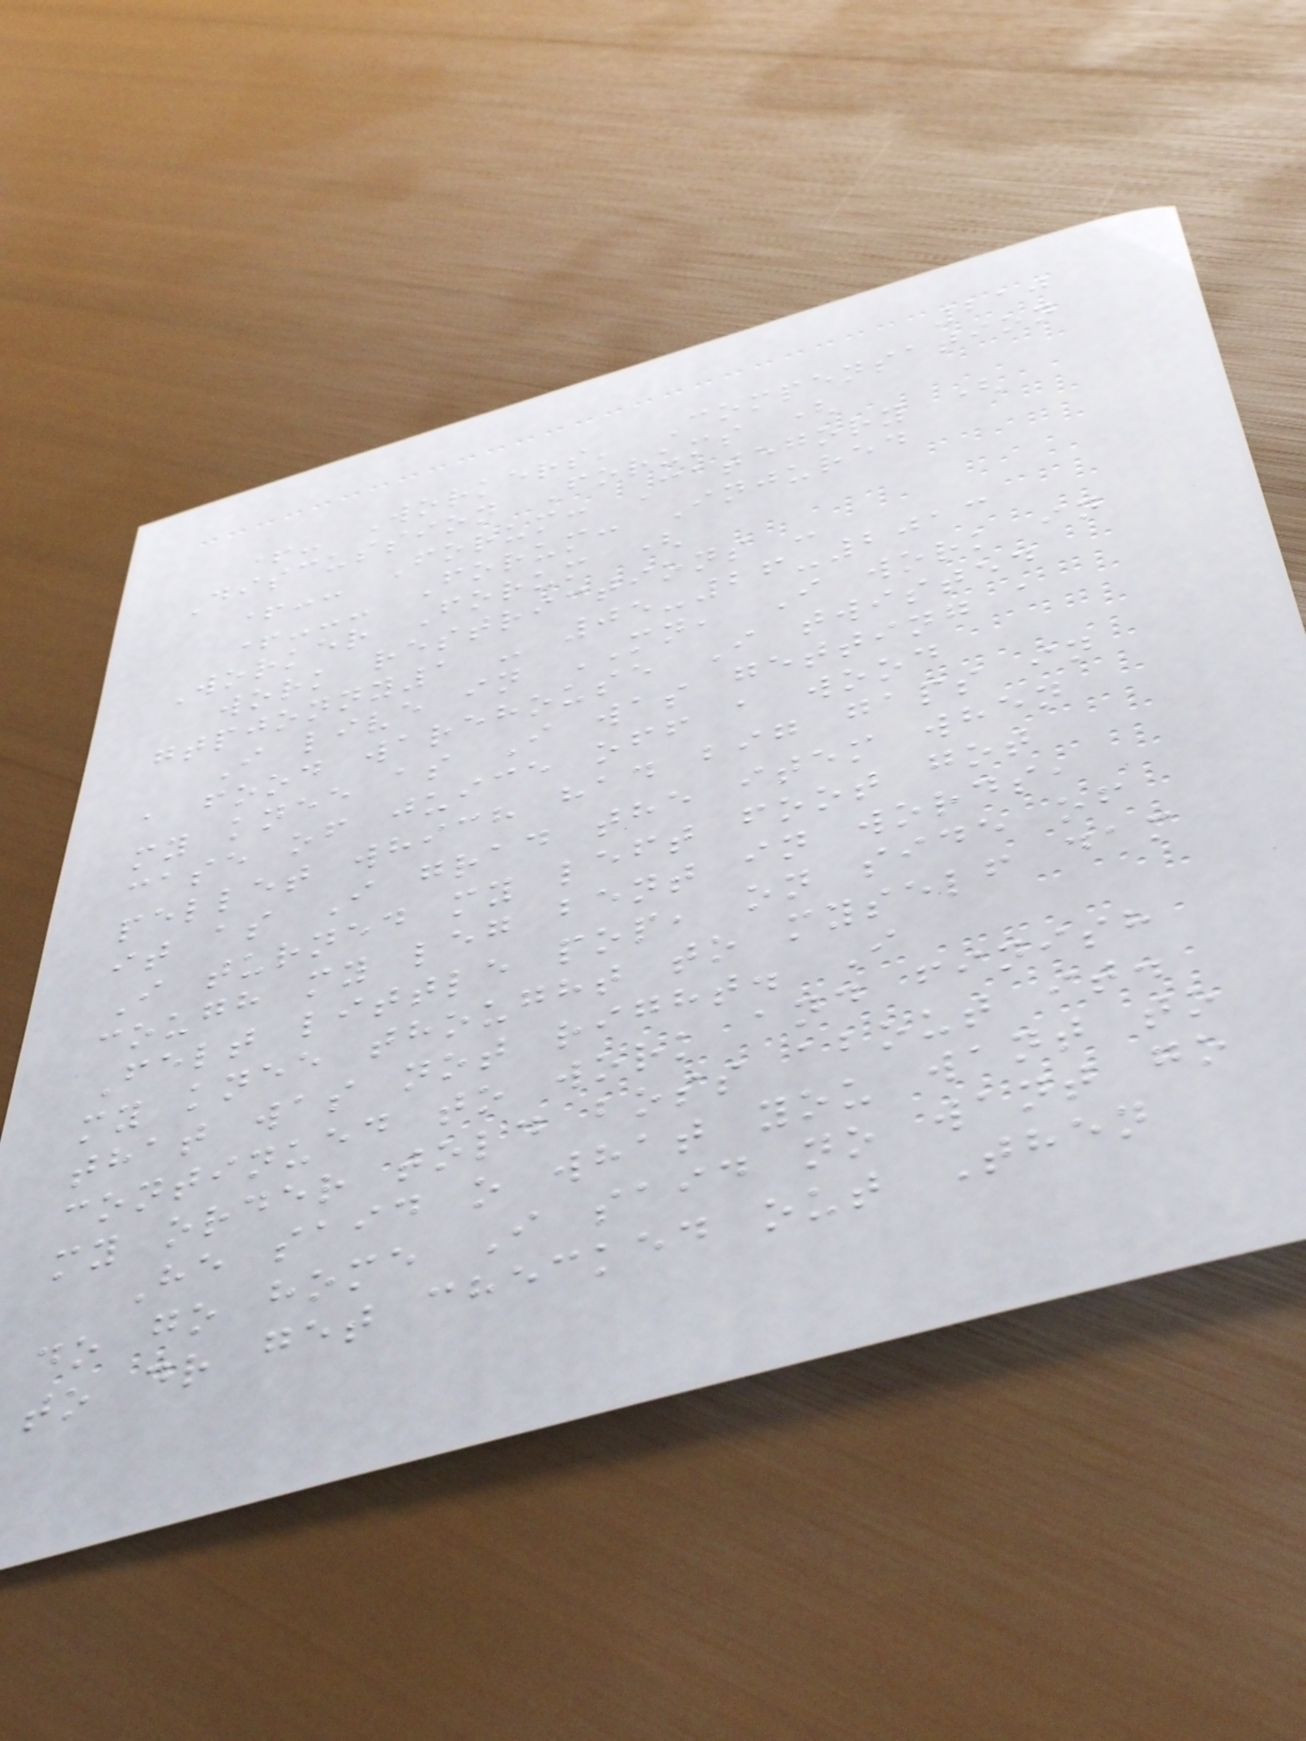210
+- Workers' Compensation
Discussion Forums (
+-- Forum: Category (
+--- Forum: Injured
Worker Forum (
work restrictions -
gtpjonny1 - 05-26-2013
I live in MN, I work in
a food warehouse I twisted
my knee as I was getting a
case of juice off a wood
pellet which had big gaps in
it as I grad the item when
I turned my left foot got
cough my leg bent in words,
Felt little pop, on side of
my knee thought to myself dam
that was not right. I
continued to work and finish
my order told boss about it.
He said o what you want to
do go home I said no want go
to dr get checked out Then
